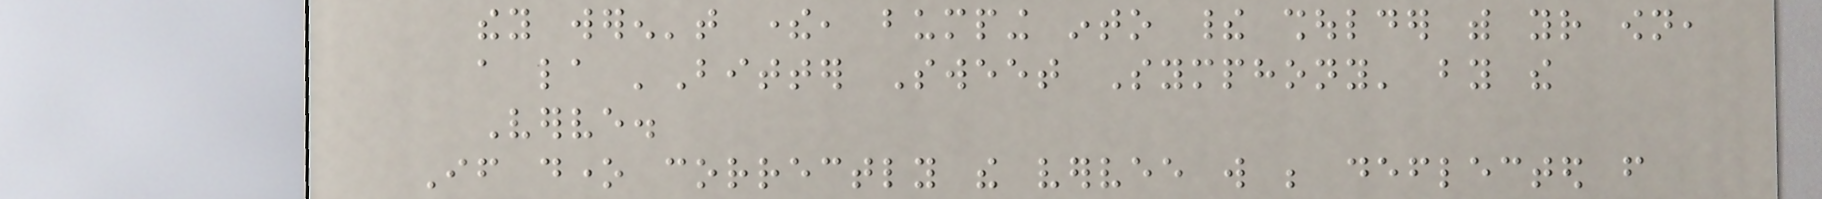they weren't there, bumping into their shoulder with your own,
a la 'Bitter Sweet Symphony' by the
Verve.
If done correctly the vervee will be deflected from
